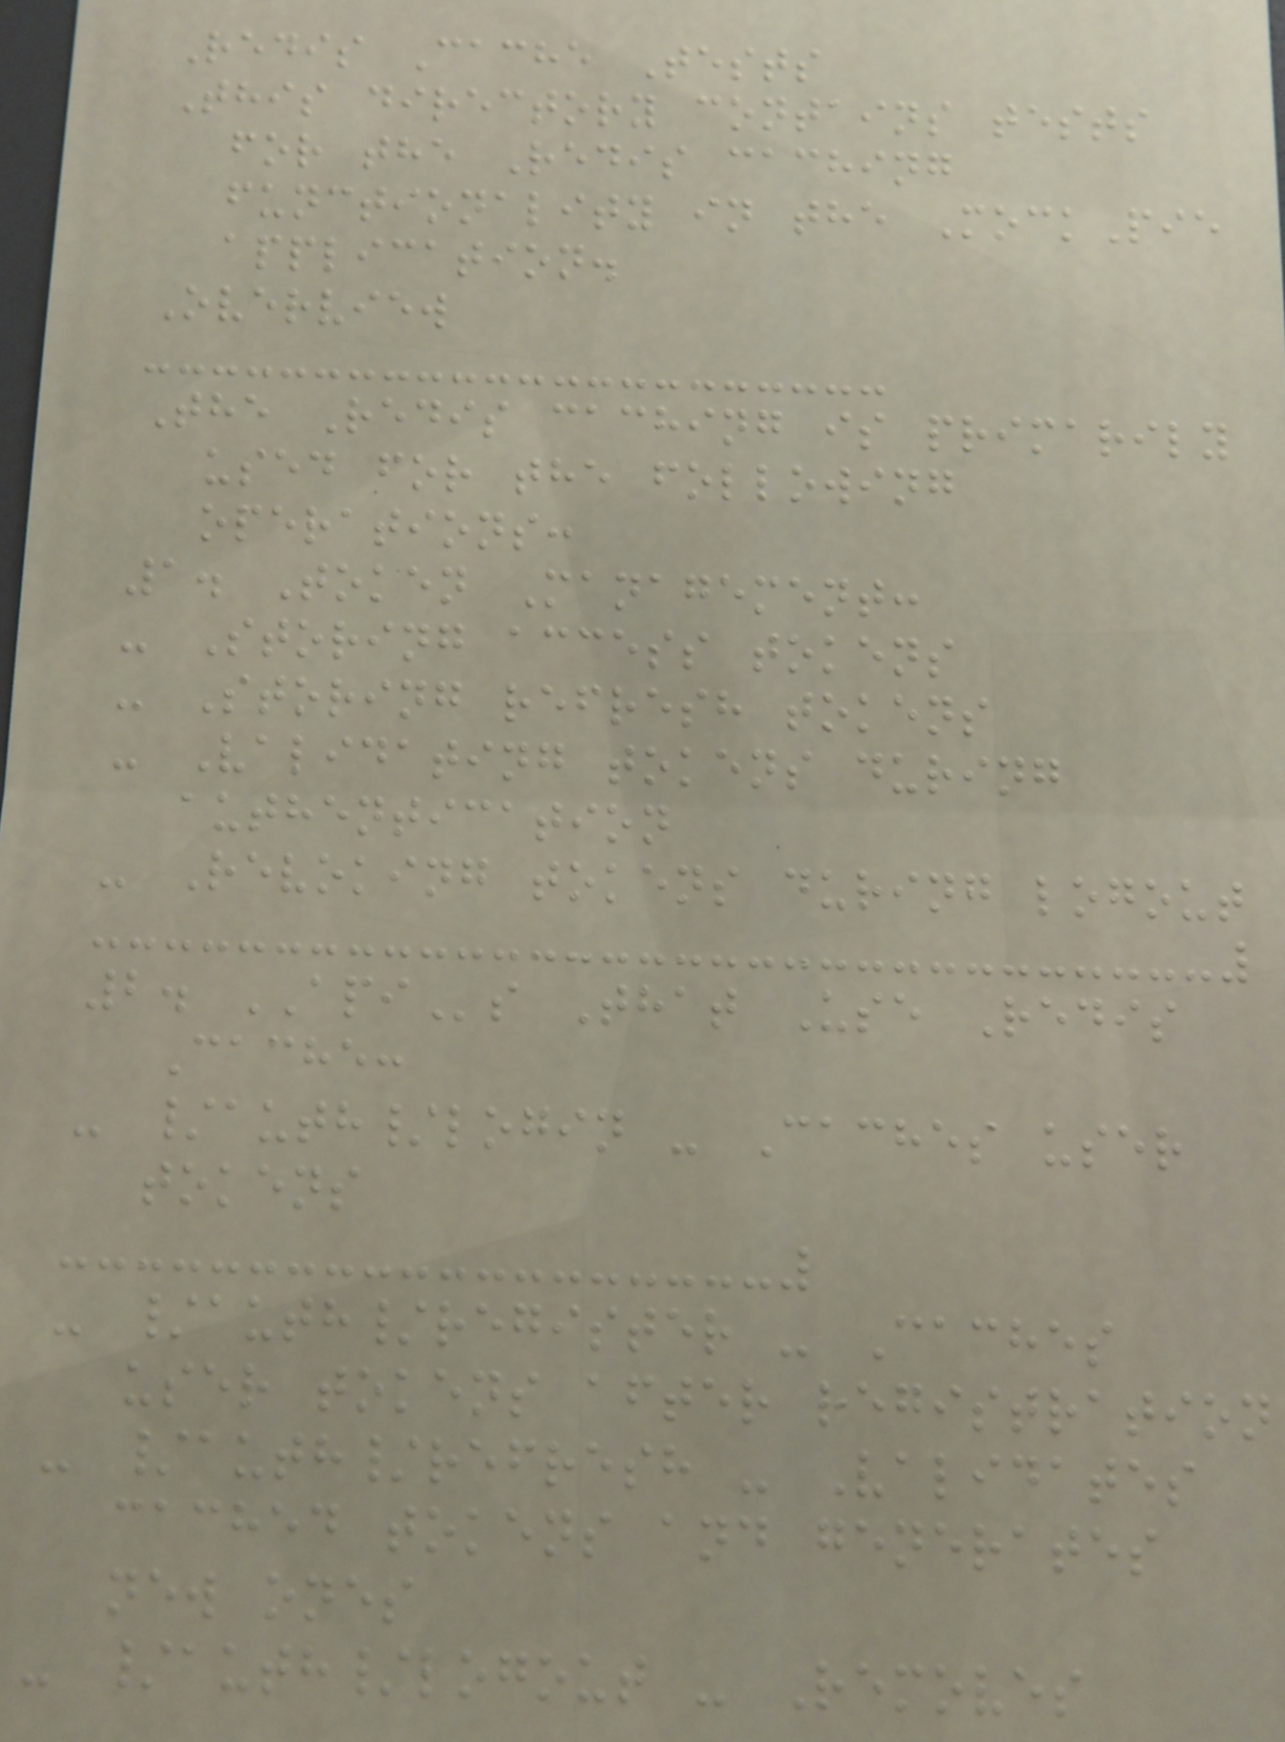Redis Cache Tests
This directory contains tests
for the Redis caching
functionality in the MockPie
application.
Overview
The Redis caching is primarily
used for the following
operations:
1. Token Management:
- Storing access tokens
- Storing refresh tokens
- Validating tokens during
authentication
- Revoking tokens during logout
2. APIs That Use Redis
Cache:
- /auth/login - Caches user
tokens
- /auth/register - Caches
user tokens after registration
- /auth/refresh - Validates
cached tokens and generates
new ones
- /auth/logout - Removes
